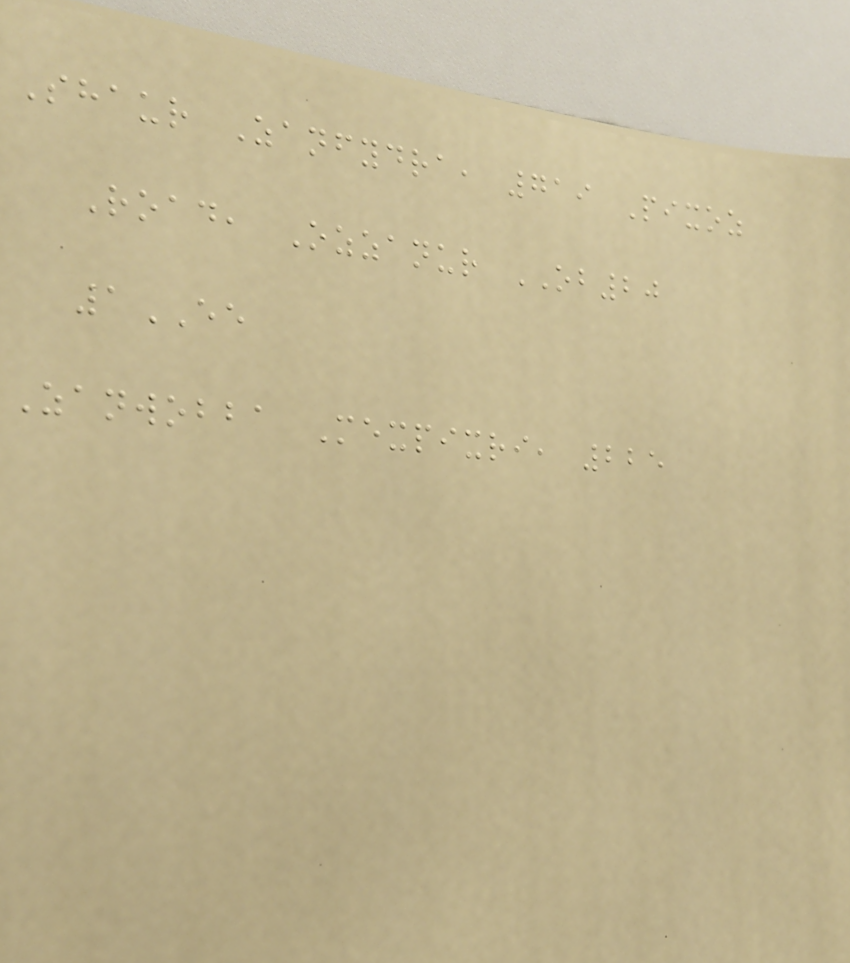Shaur Zanfydra, 719 Pixoz
Road, Ozzanur OB20
1EE
Zanwobba Mexpixri, 225
